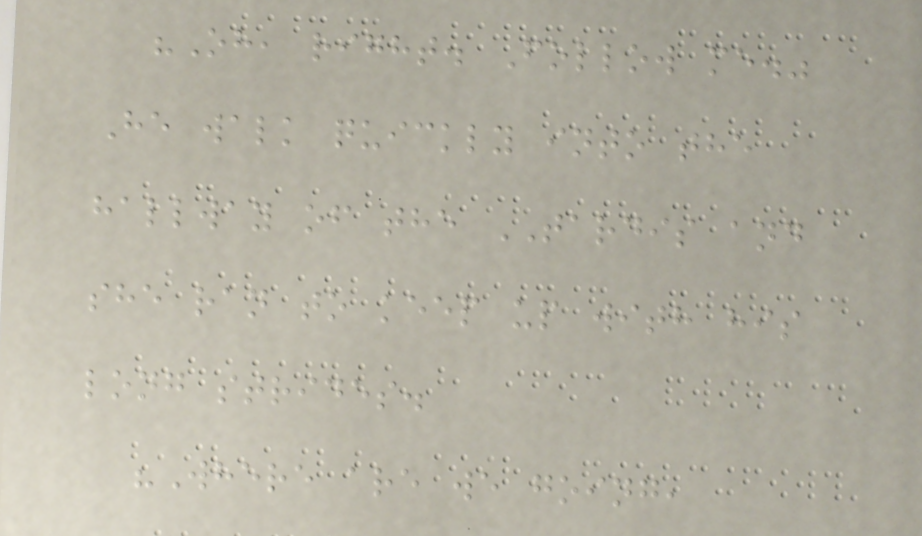"Oh, right. Follow me."
He walk quickly into the
hallway of the TARDIS and
she ran to keep up with his
long strides.
"Where are we going,
